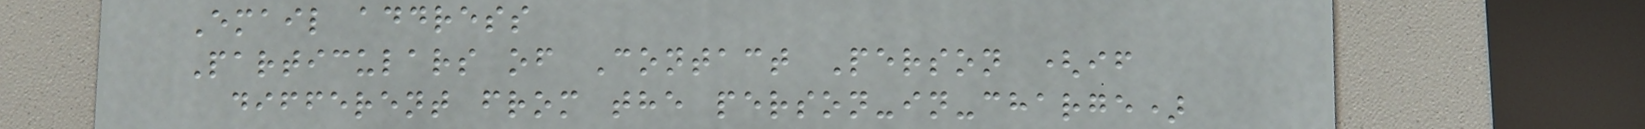Email address
Particulars of Contact Person (if
different from the person-in-charge)
